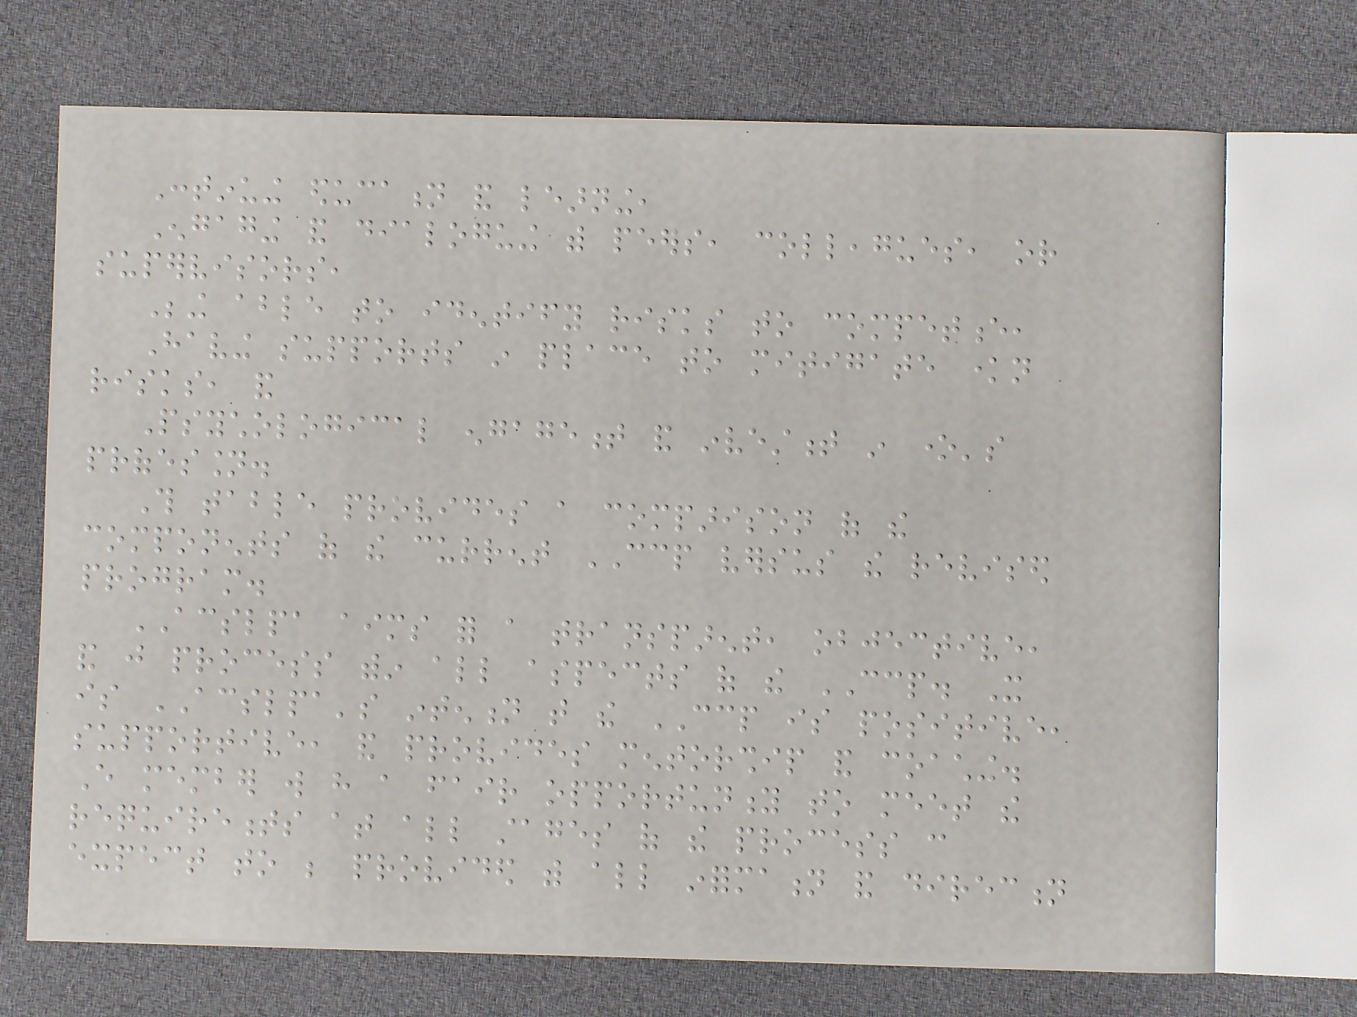Continuing education and learning,
Engaging and dialoguing with peers, colleagues, or
supervisors,
Being able to identify risks to competence,
Having supports in place to mitigate known
risks, and
Psychological engagement and investment in one's
profession.
This table provides a comparison of the
components of the current CCP versus the revised
program.
ACSLPA aims for a transparent, objective,
and just process within all aspects of the CCP. It
is ACSLPA's intention that the CCP is positive,
supportive, and provides mentorship and coaching.
Every member will have a fair opportunity to meet the
requirements at all stages of the process can
expect to be provided with all information and direction
